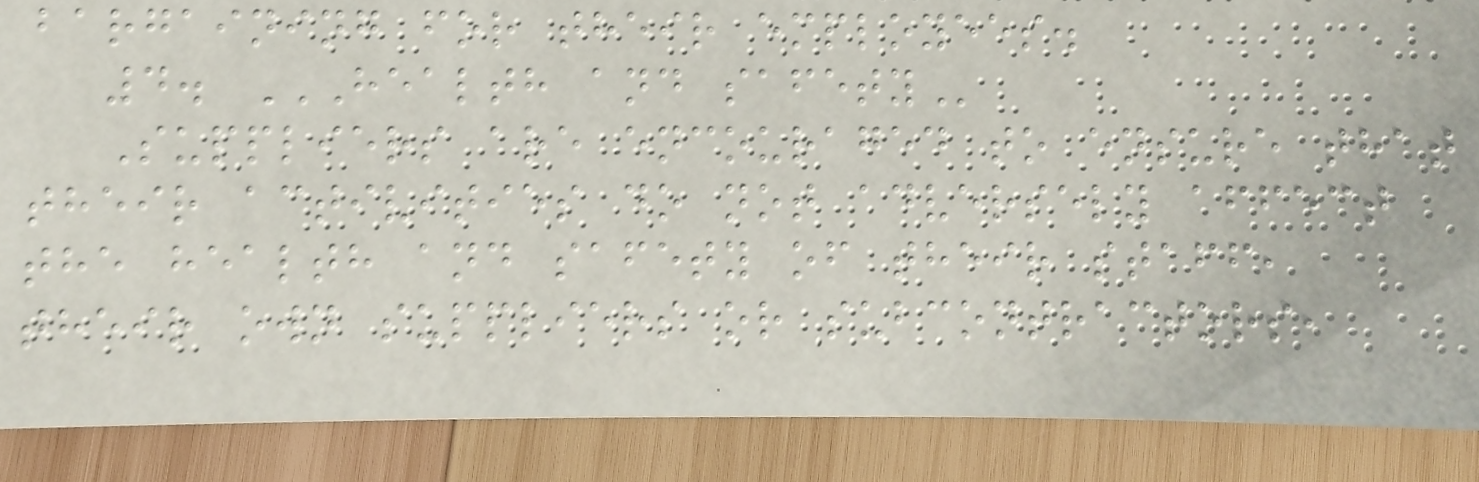bargaining for their employees.
4. HEALTH AND SAFETY
Suppliers are encouraged to ensure that
their activities do not adversely affect
the health and safety of their staff,
their own suppliers or subcontractors,
